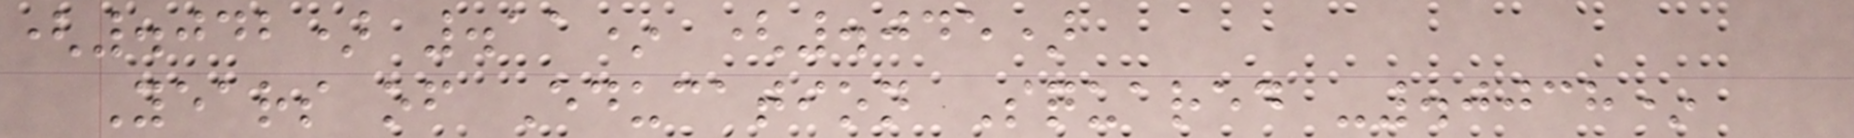(.042) .11* (.045)
Years of Education Squared -.0038*
